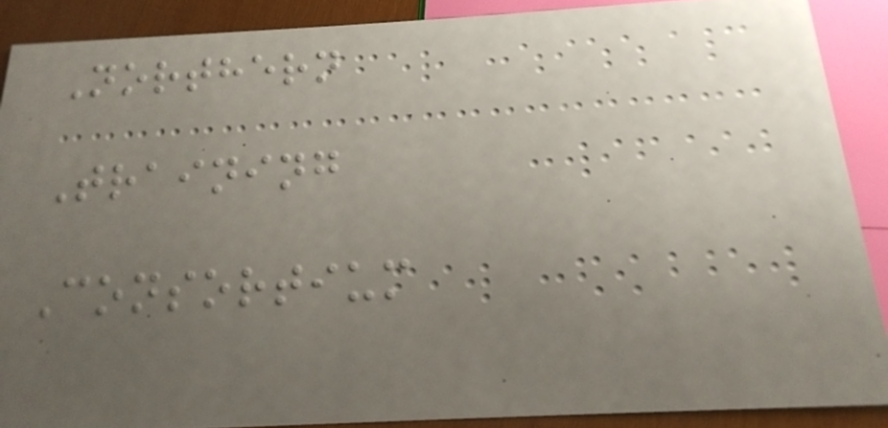Northern
Training
Consortium
